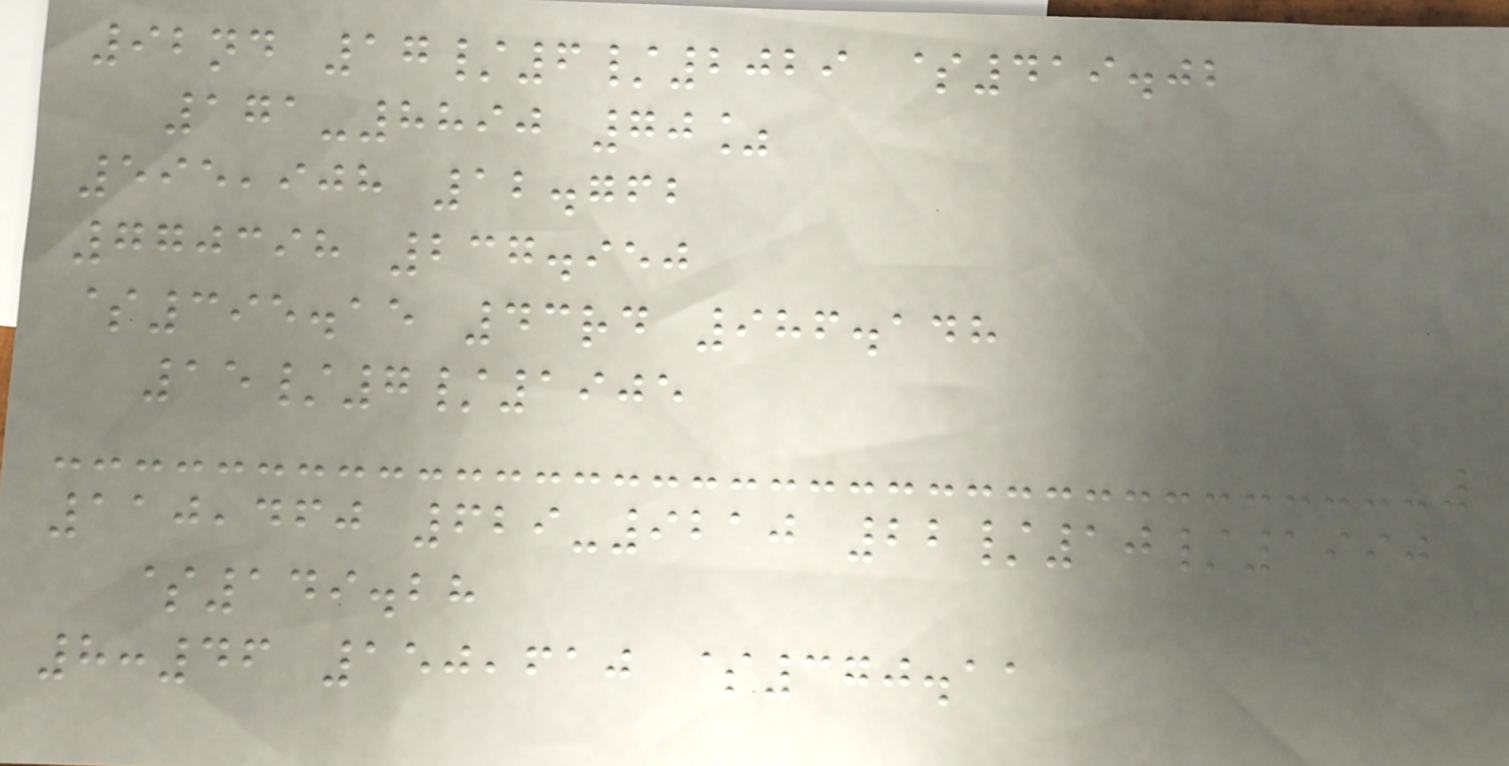92nd 17/6/2029 $419.02
171-8890 70%
595,908 12.762
770398 237.950
$395.15 43rd 986.148
15/7/1905
110,460 629-9210 22/10/1990
$149.28
8:46 150,610 $370.11
